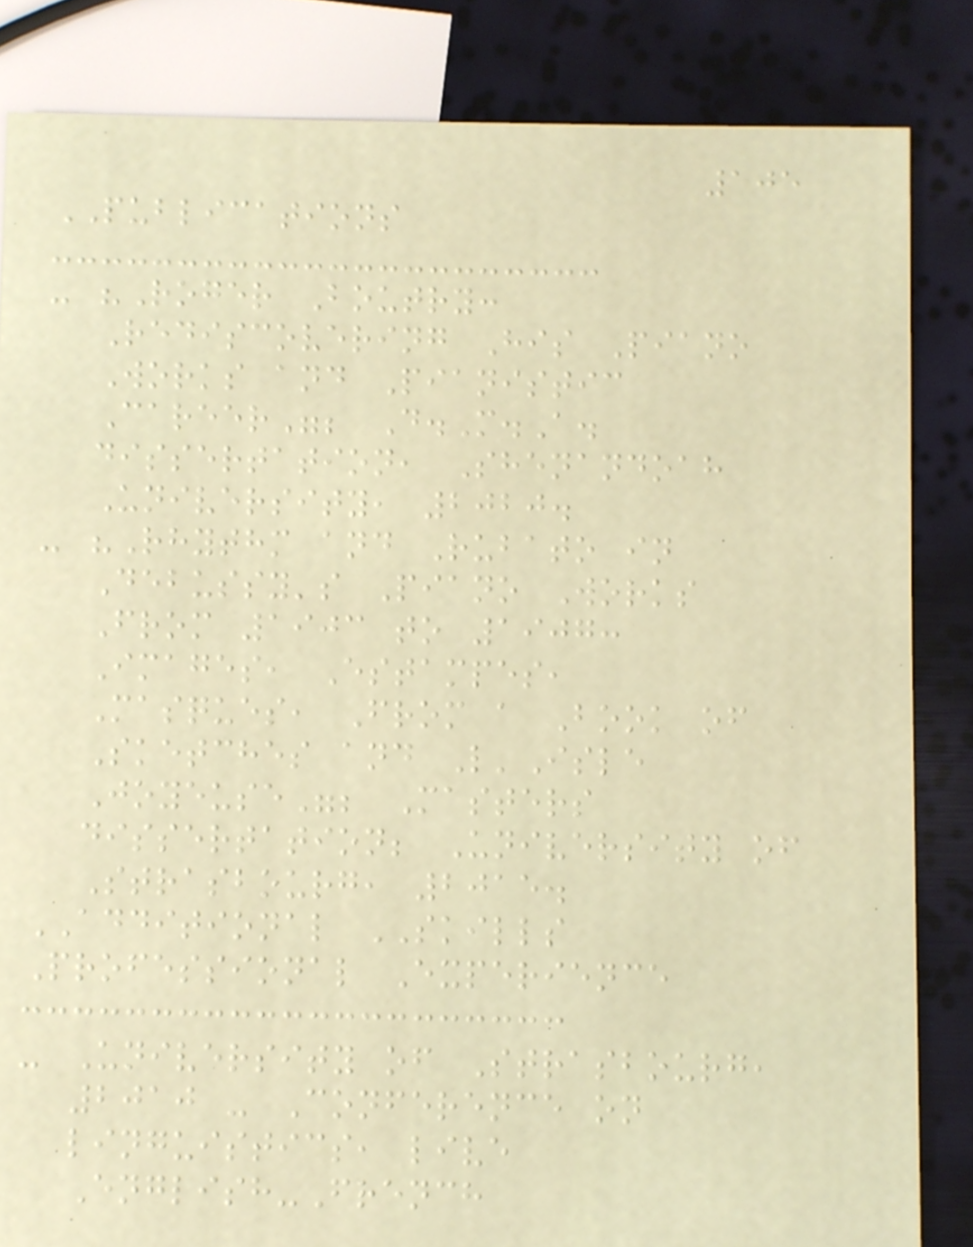105
PUBLICATIONS
- "Roger Boutry:
Rediscovering His Piano
Works and Pianistic
Career"; D.M.A.
dissertation, Shenandoah
University, 2020.
- "Rhythm and Rubato in
Debussy's Piano Works
From 1903 to 1907:
Images, Estampes,
Masques, From a Book of
Sketches and L'Isle
Joyeuse"; Masters
dissertation; University of
Strasbourg, 2015.
ADDITIONAL SKILLS
Professional Experience
- University of Strasbourg,
2010 - Conference on
linguistics, live
English-French
